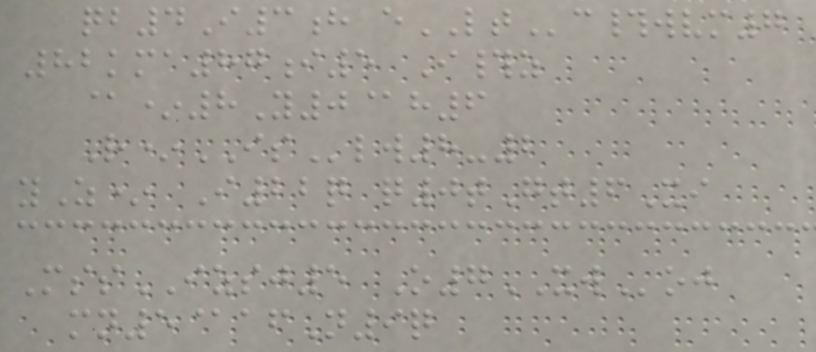qb4I3h eLTc#wvm7
82kma87i5 I#z
@*8Y0@h6
R*ISlw8-2
yZ* I22q q0tGt6Xi
MssIZSJ5 O7XWoj
mn5@afN9q
